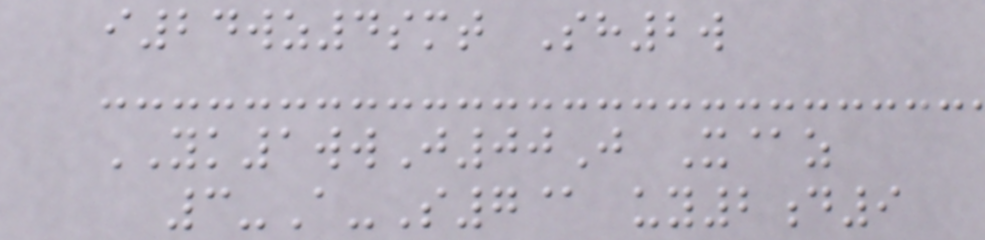i24wz4smt Sh2w
YK1wwJ00J X@z
3-A-S7@ uy2d9
